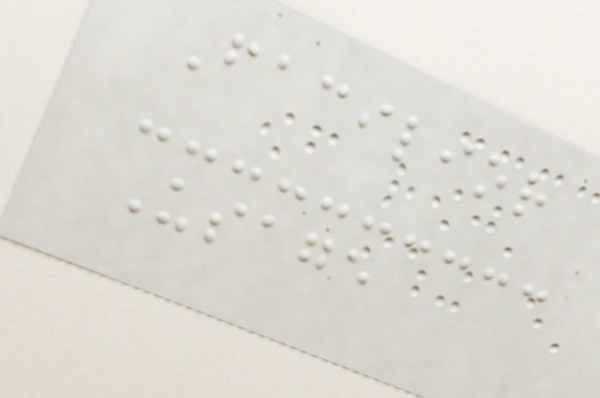Facilior
Usage
